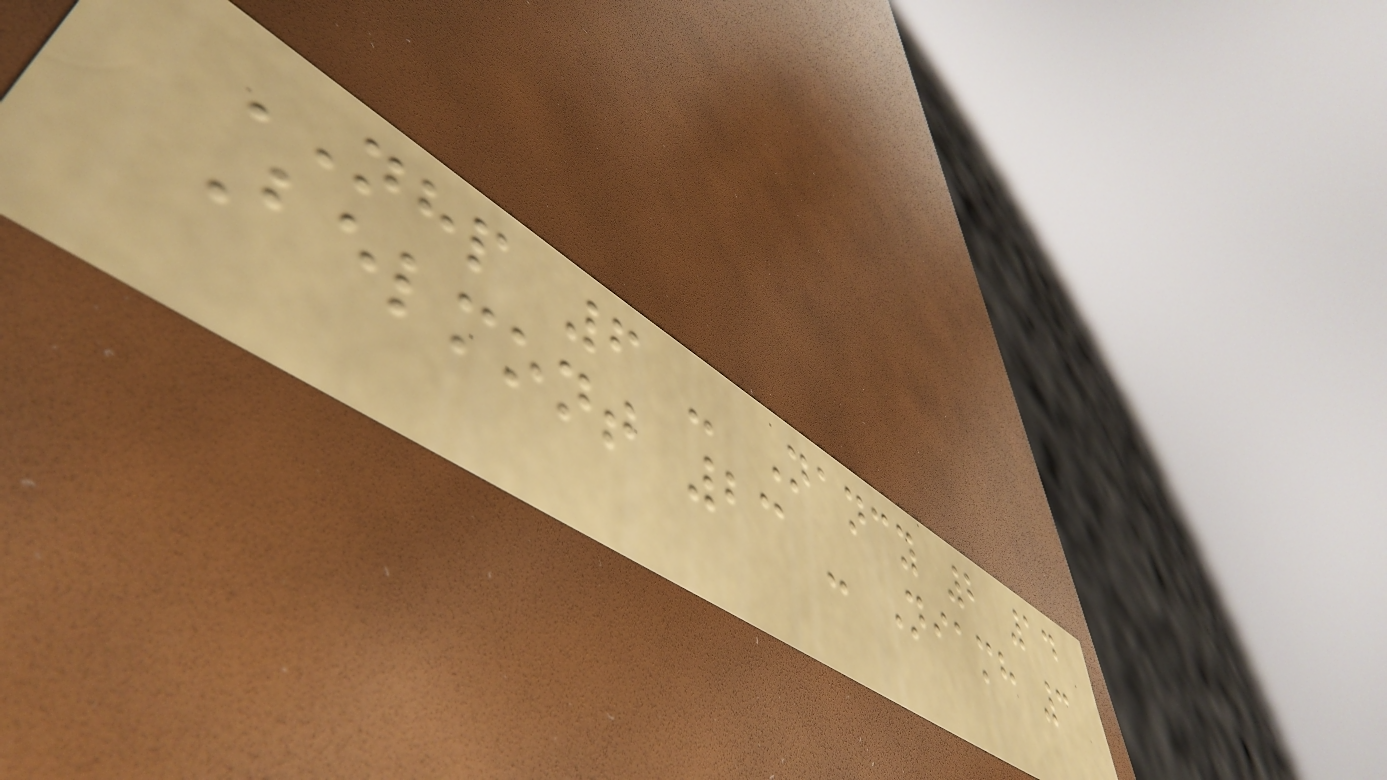NHP 6 - Nancy 2 14
Belmont 23 - Niamh 3
